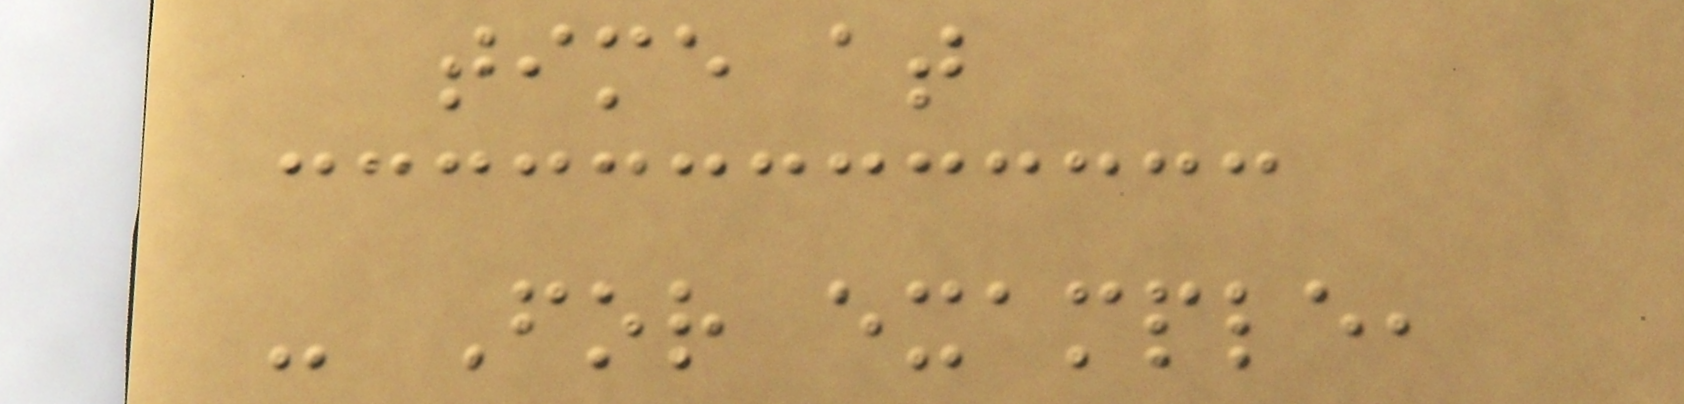time at
- For example,
